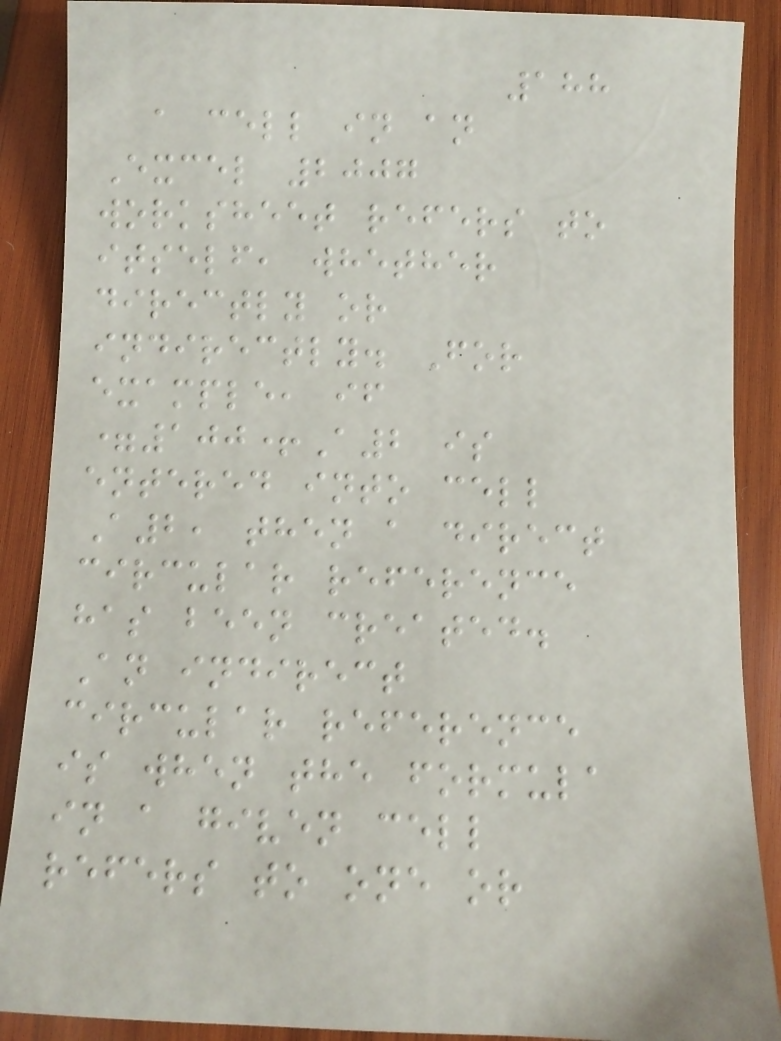188
a cell in an
Excel 2007
worksheet refers to
itself, whether
directly or
indirectly. For
example, if
=100+A2 is
entered into cell
A2, then a direct
circular reference
has been created.
An indirect
circular reference
is when the formula
in a given cell
refers to one or
